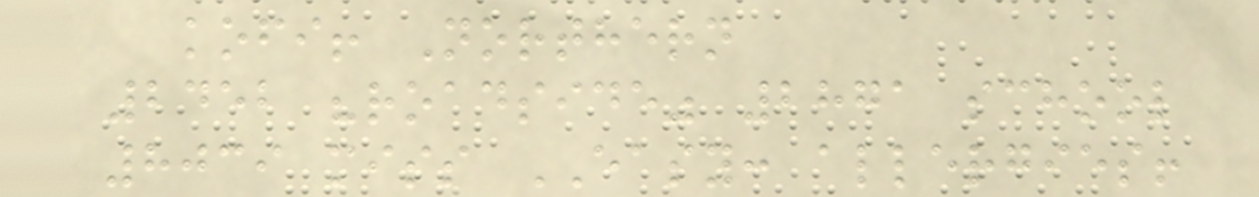kofi! Northern
2452 "roadside" 2871 school
8039 miss EASY: allergies!
